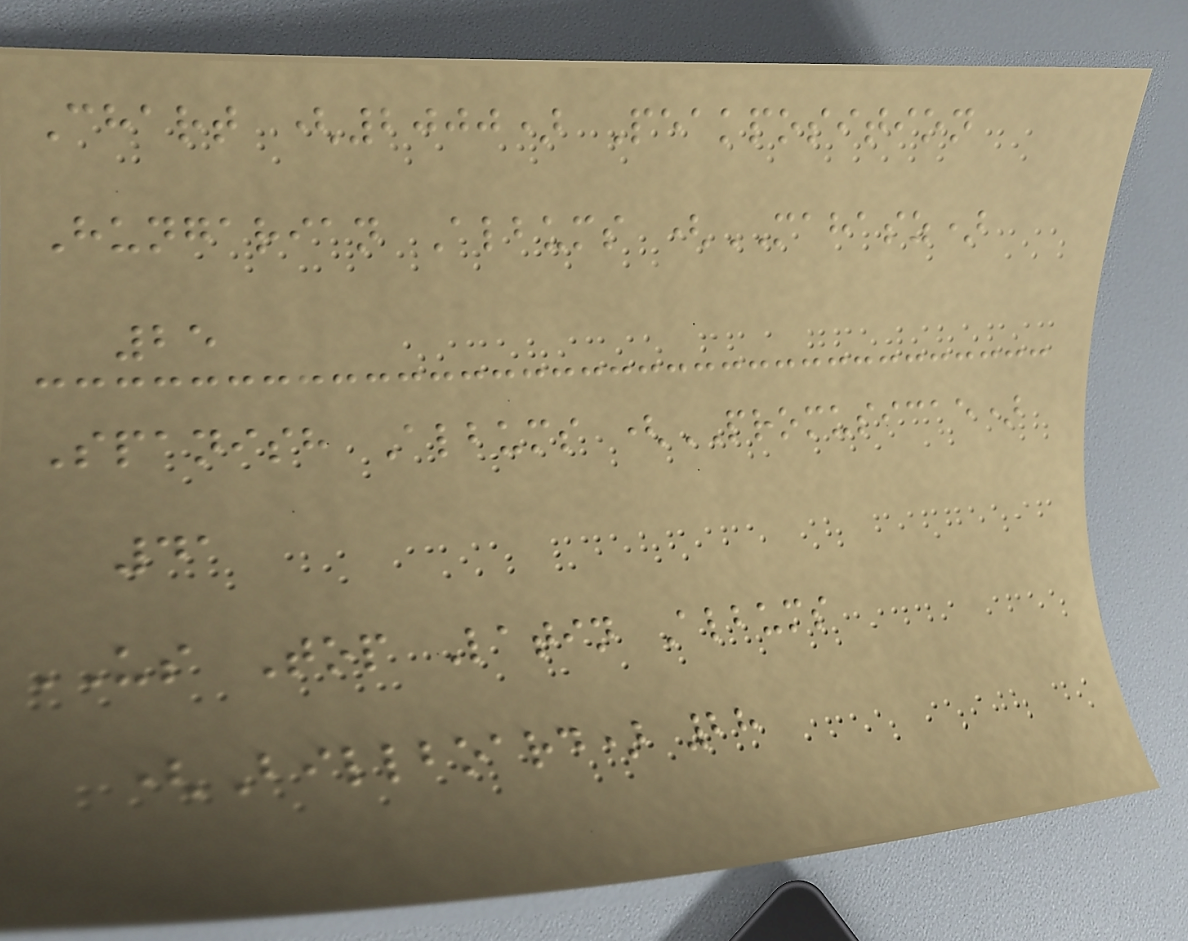Chart (2000) Peakposition
Hungarian Albums (MAHASZ)
25
Spanish Albums (PROMUSICAE)
41
US Top Latin Albums
(Billboard) 28
